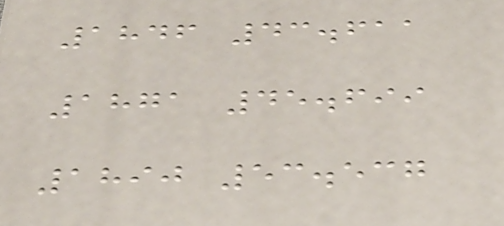1846 43.611
1871 45.699
1890 53.537
